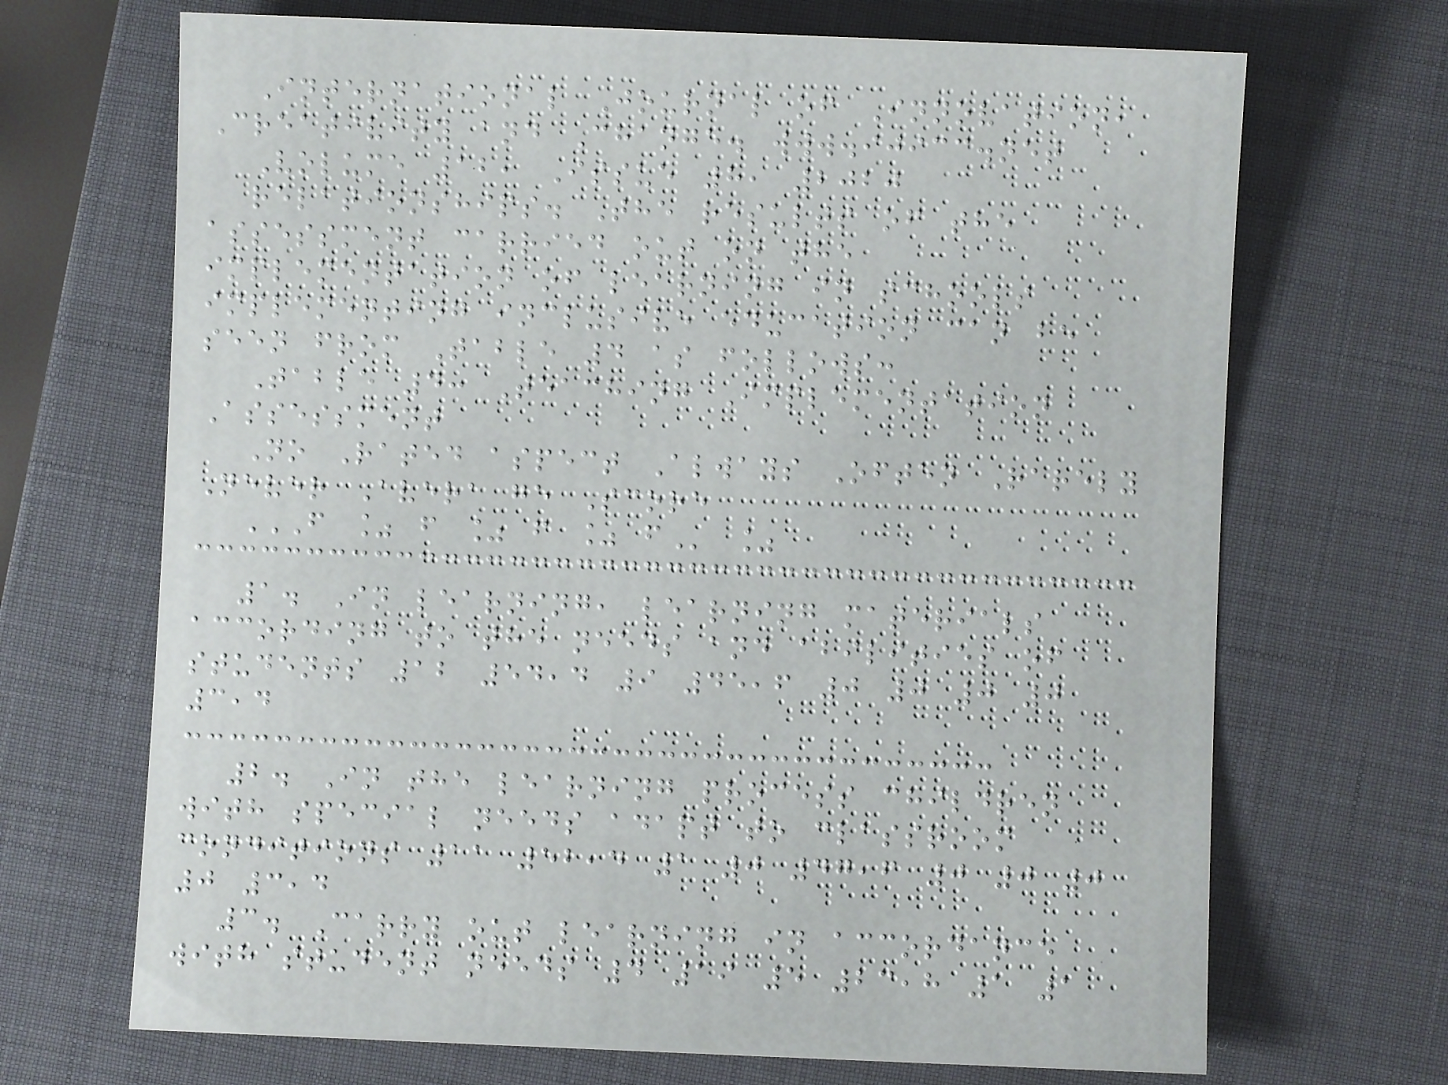International Journal of Innovation,
Creativity and Change. www.ijicc.net
Volume 12, Issue 8, 2020
relationships. The results of the
assessment carried out on the
implementation of learning in schools
implementing inclusive education can be
seen from Table 4 as follows:
Table 4: Teaching Implementation
Assessment
No Rated aspect Always Often Rarely
Never Avera ge Score
F % F % F % F %
1. In learning, learning materials
according to the needs and abilities of
students 12 54,4 9 45,6 0 0 0 0
3,4
2. In the learning process children
with special needs adapt to classroom
conditions 11 52,4 1 0 47,6 0 0 0
0 3,4
3. Carry out learning in accordance
with student needs 4 19 5 23,8 1 1
